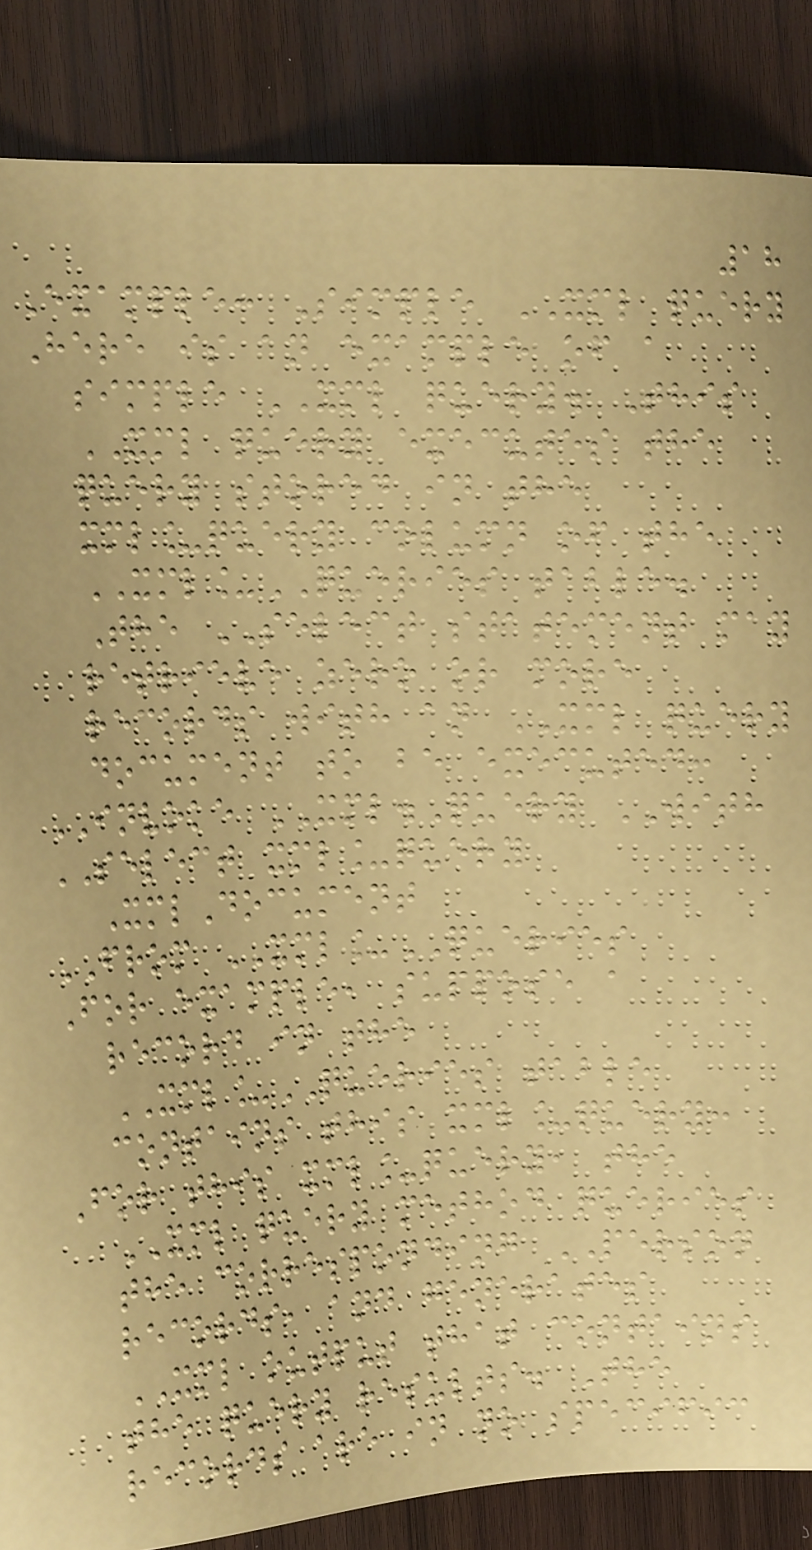18
Example: Simple XML query
Here is an example of a
simple XML query. This
XML query executes the
query stored in the
xml_query column of the
XML_QUERIES table.
The SELECT statement may
retrieve zero or more
records with an XML query
document to be executed:
INVOKE XML.Query WITH
SELECT xml_query
XmlDocument
FROM XML_QUERIES
For example, suppose a
record in the
XML_QUERIES table
contains this xml_query:
For this xml_query, the
XML query method queries
the corresponding PERSON
records, and generates
XML output that contains
the query results. The
records are in no specific
